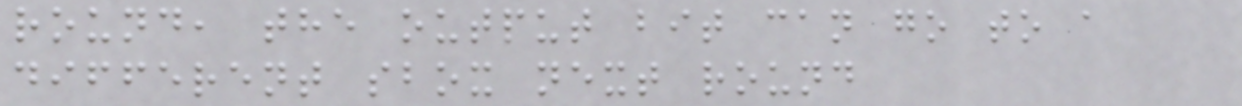round, the output bit can go to a
different sbox next round
